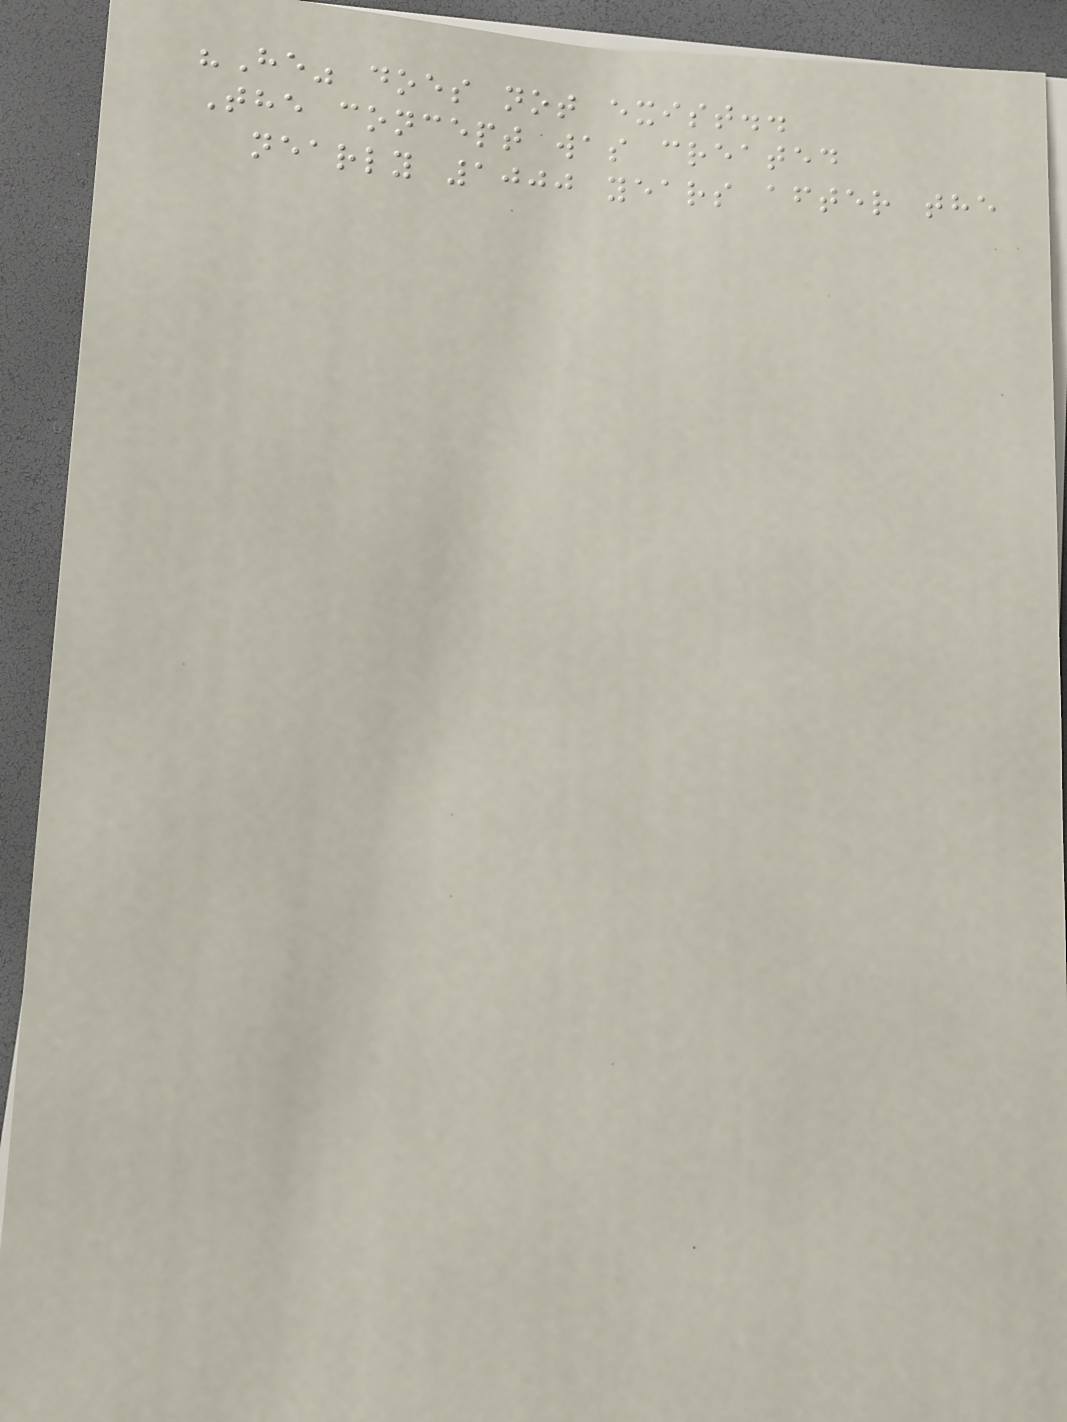"He" does not exist..
The concept was created
nearly 1000 years after the
